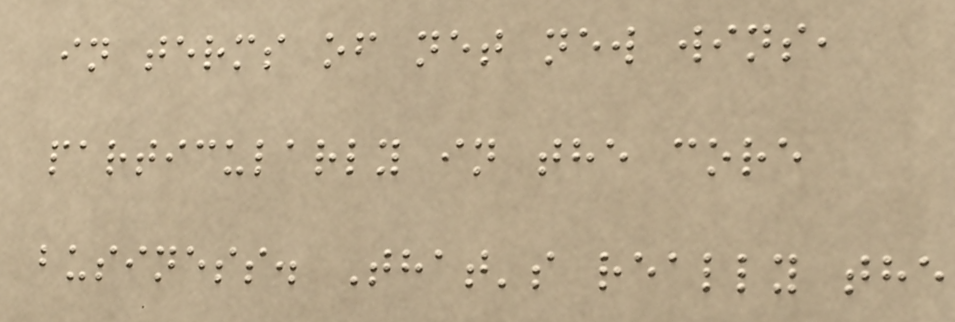in terms of net new wins,
particularly in the core
business. That's really the
